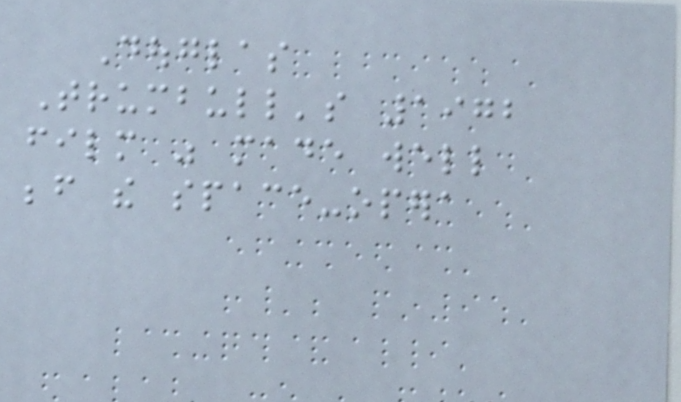Douglas
Trumbull's 1972
film was made well
before the space-opera
